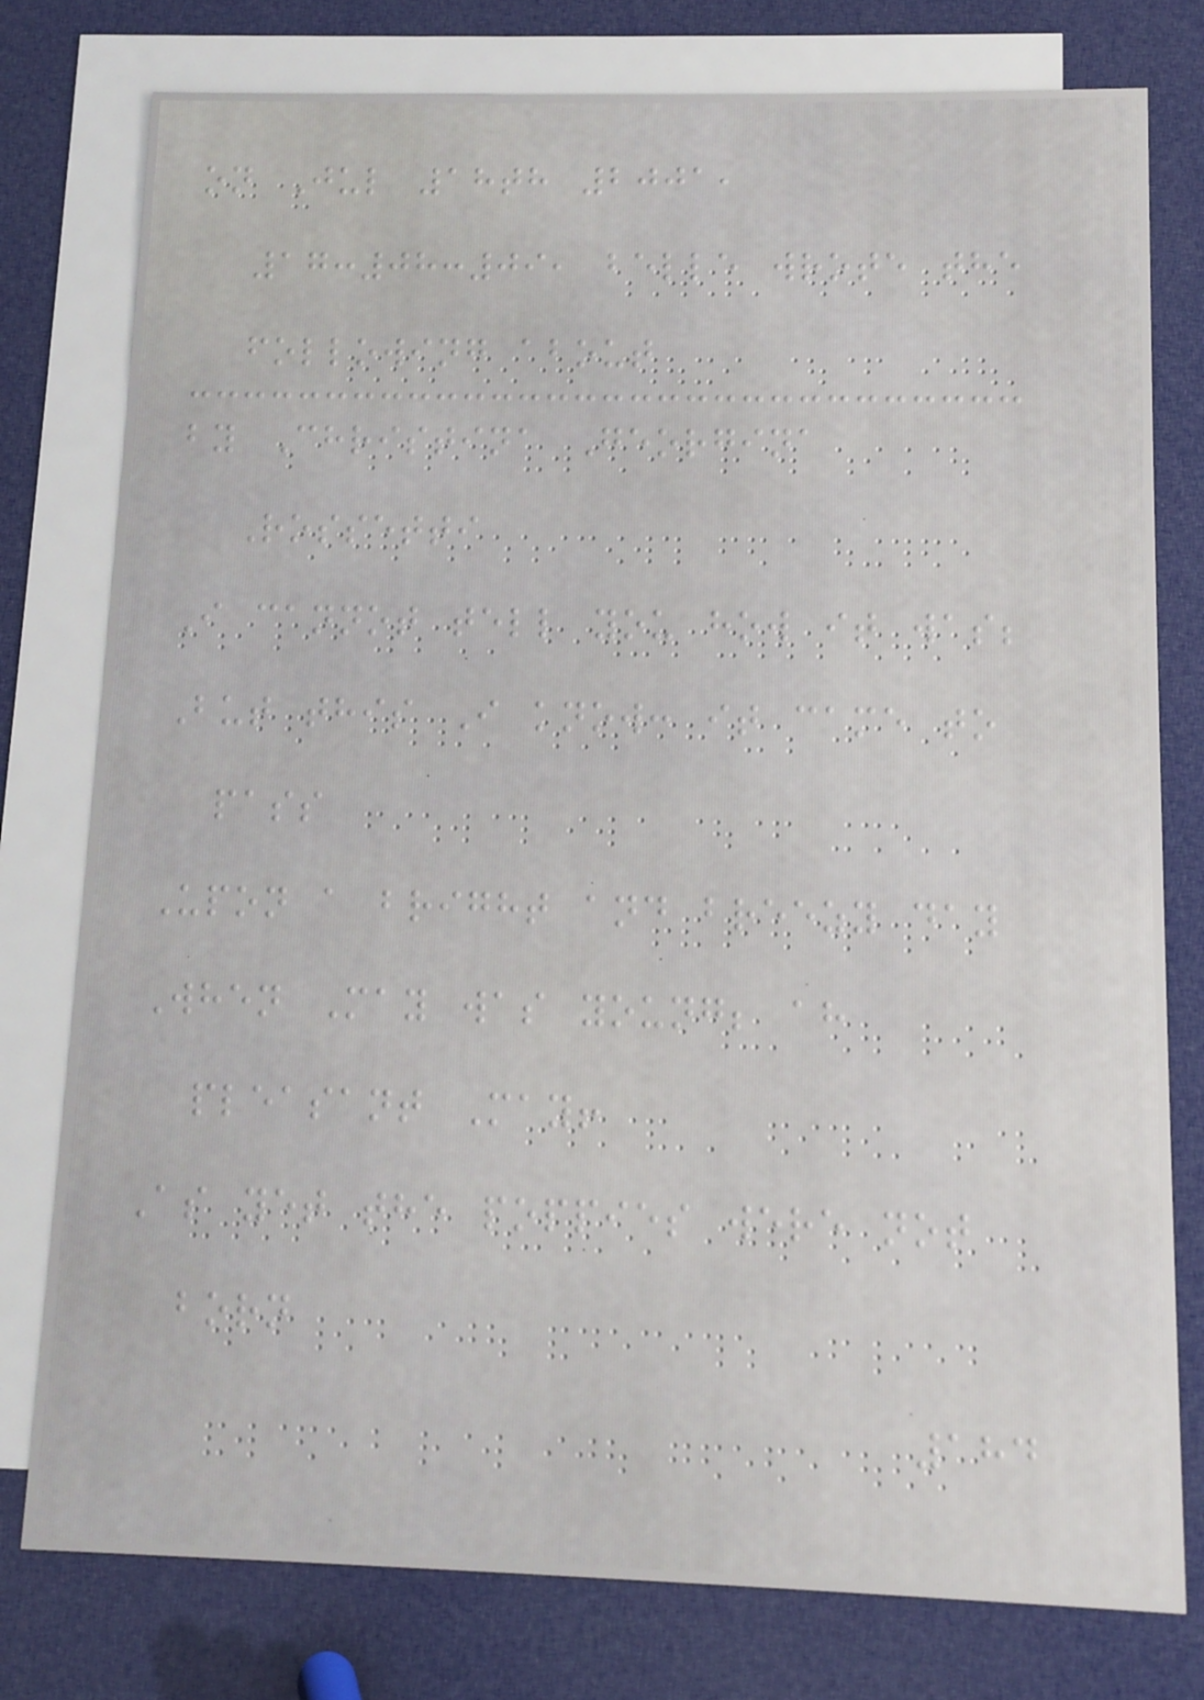on Jul 18th 2001,
17:08:09, belle wrote the
following about
by Christina Georgina
Rossetti
I cannot tell you how it was;
But this I know: it came to
pass
Upon a bright and breezy day
When May was young; ah
pleasant May!
As yet the poppies were not
born
184
